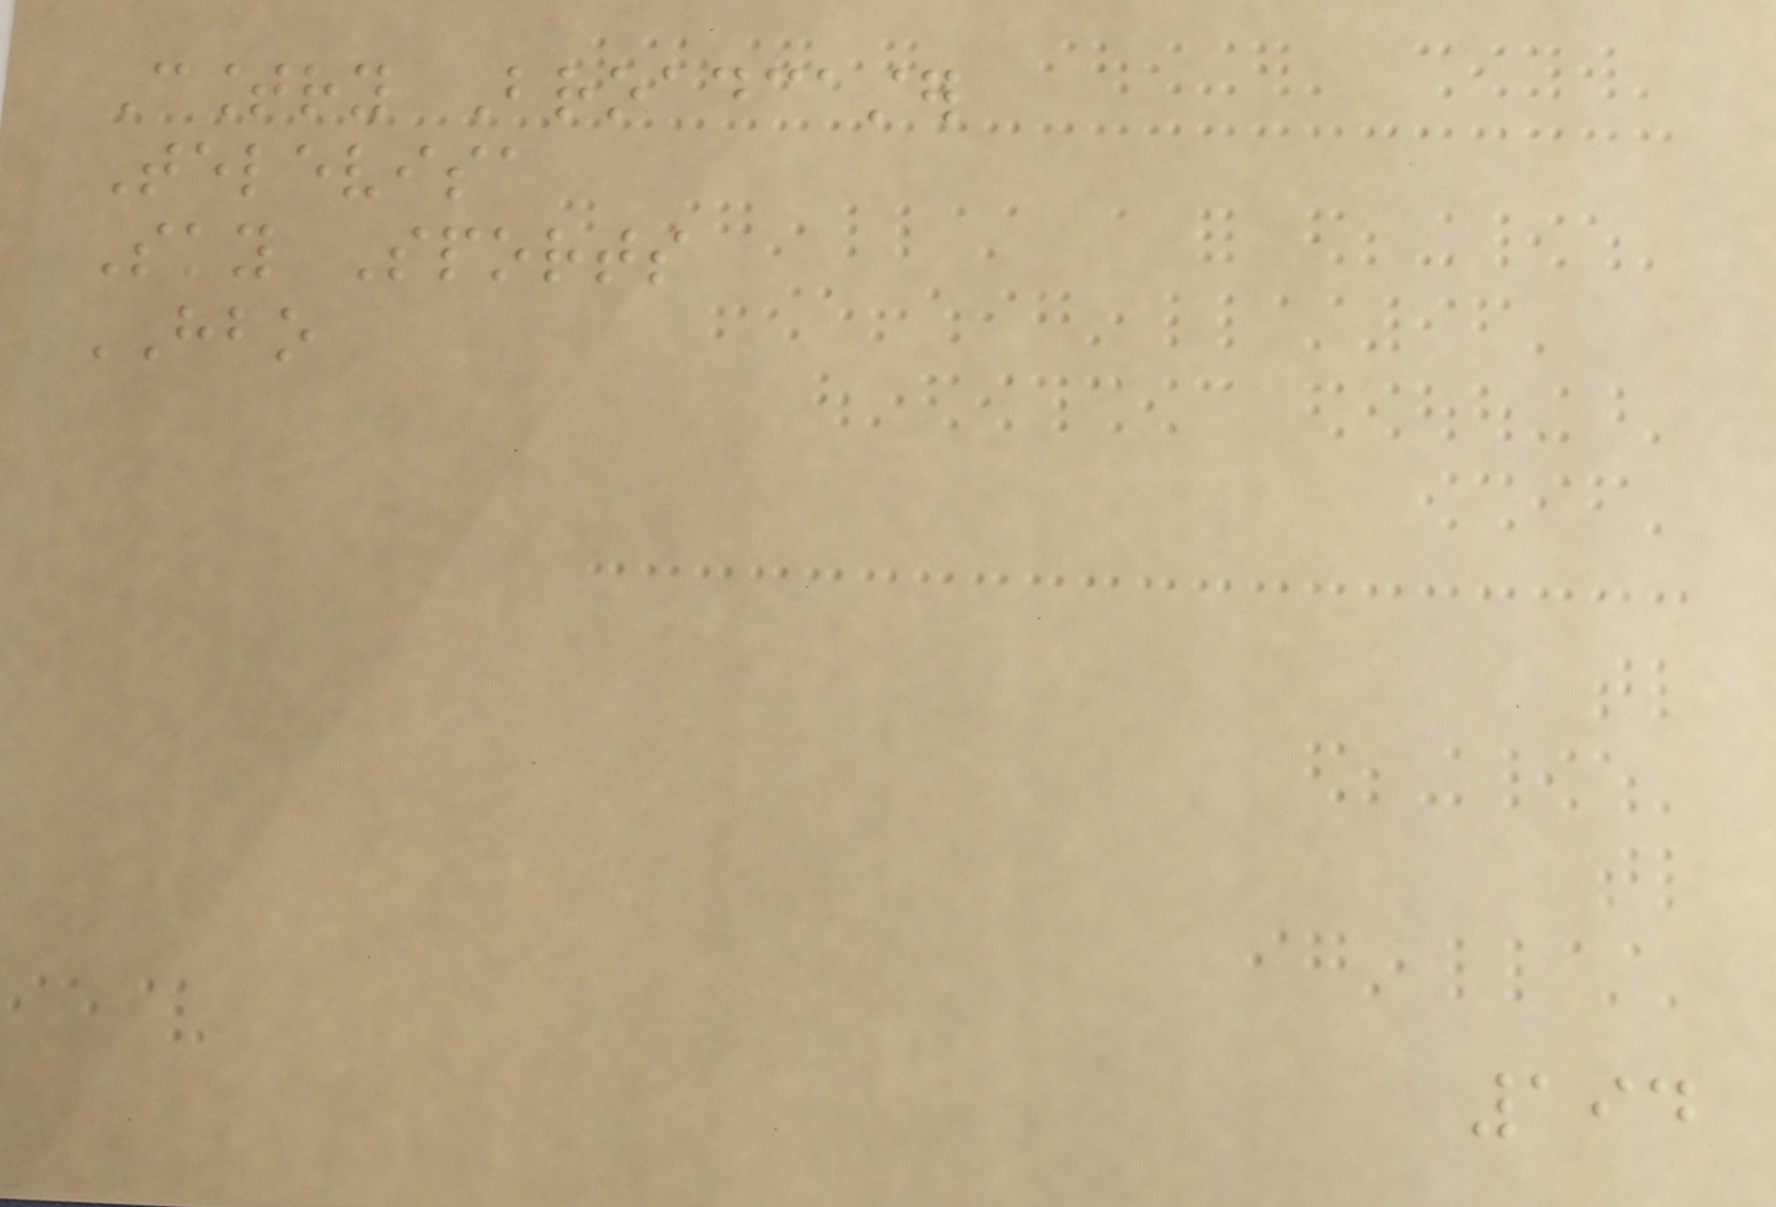Country Broadcaster
Televisa
Sky Sports
HBO
194
